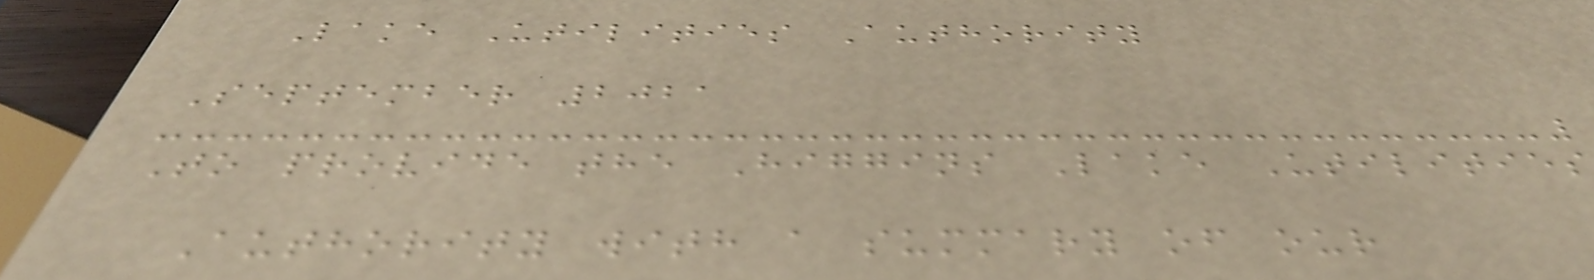Lake Utilities Authority
September 2021
To provide the Higgins Lake Utilities
Authority with a summary of our
